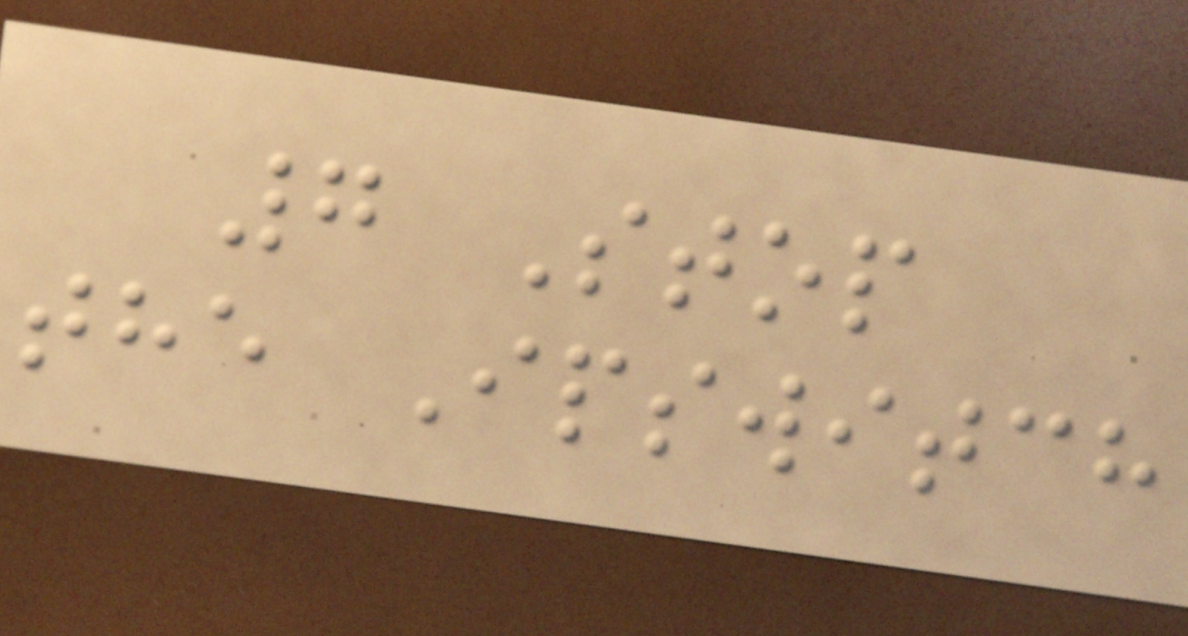7 Stop
the Ipswitch
